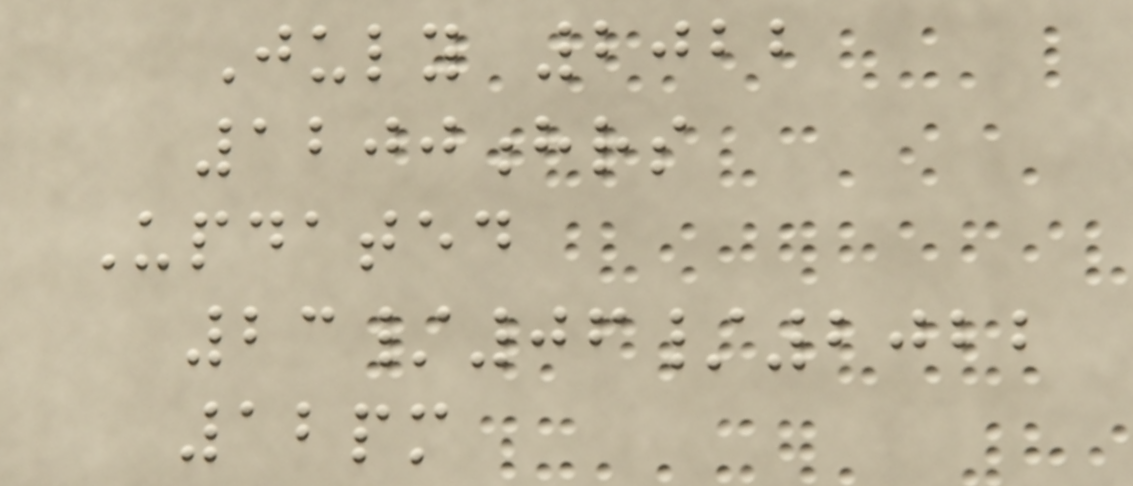July 2022
1200hrs
Updated
23/06/2022
12pm
